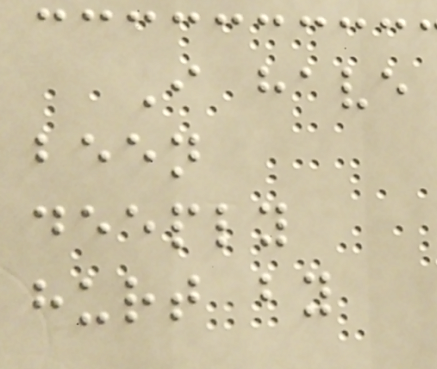I have
been
deeply
hurt by
